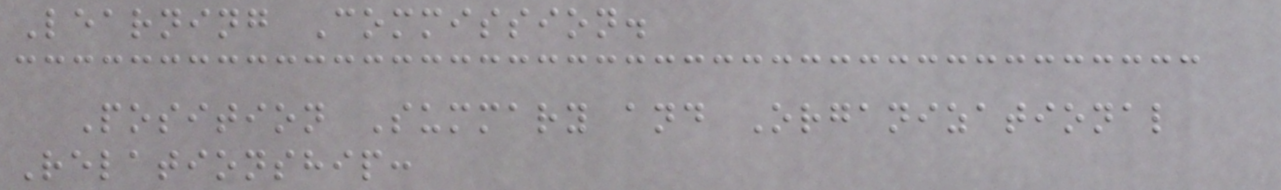Learning Commission.
Position Summary and Organizational
Relationship:
